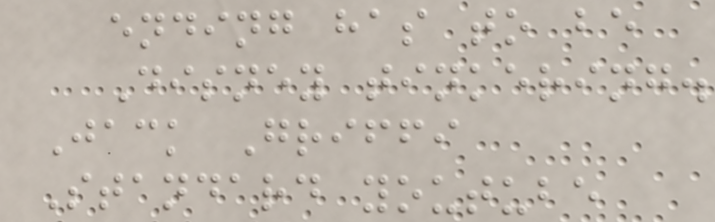ending has to be
Disney tinkering.
Jack Griffi
Standard youtube
